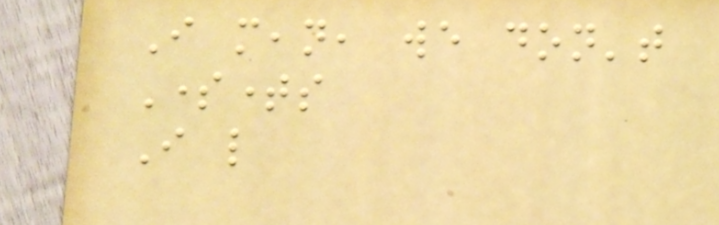I mean, we don't
Sometimes
I like
